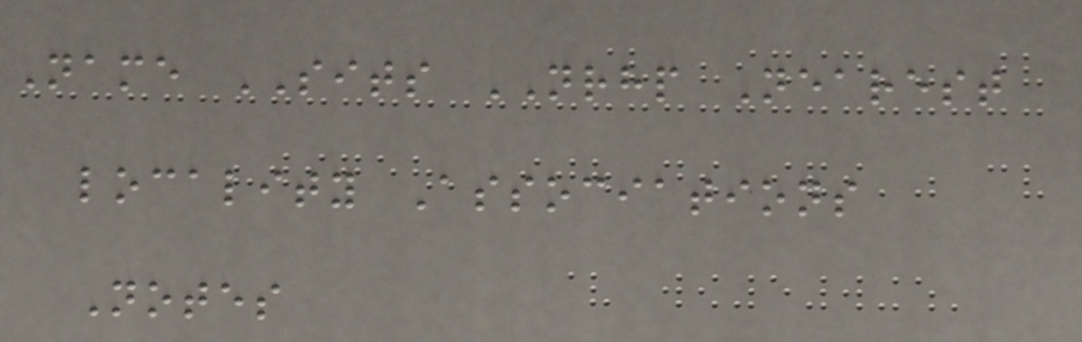Name SITS NRHP Nearest
locality Associations
Notes
